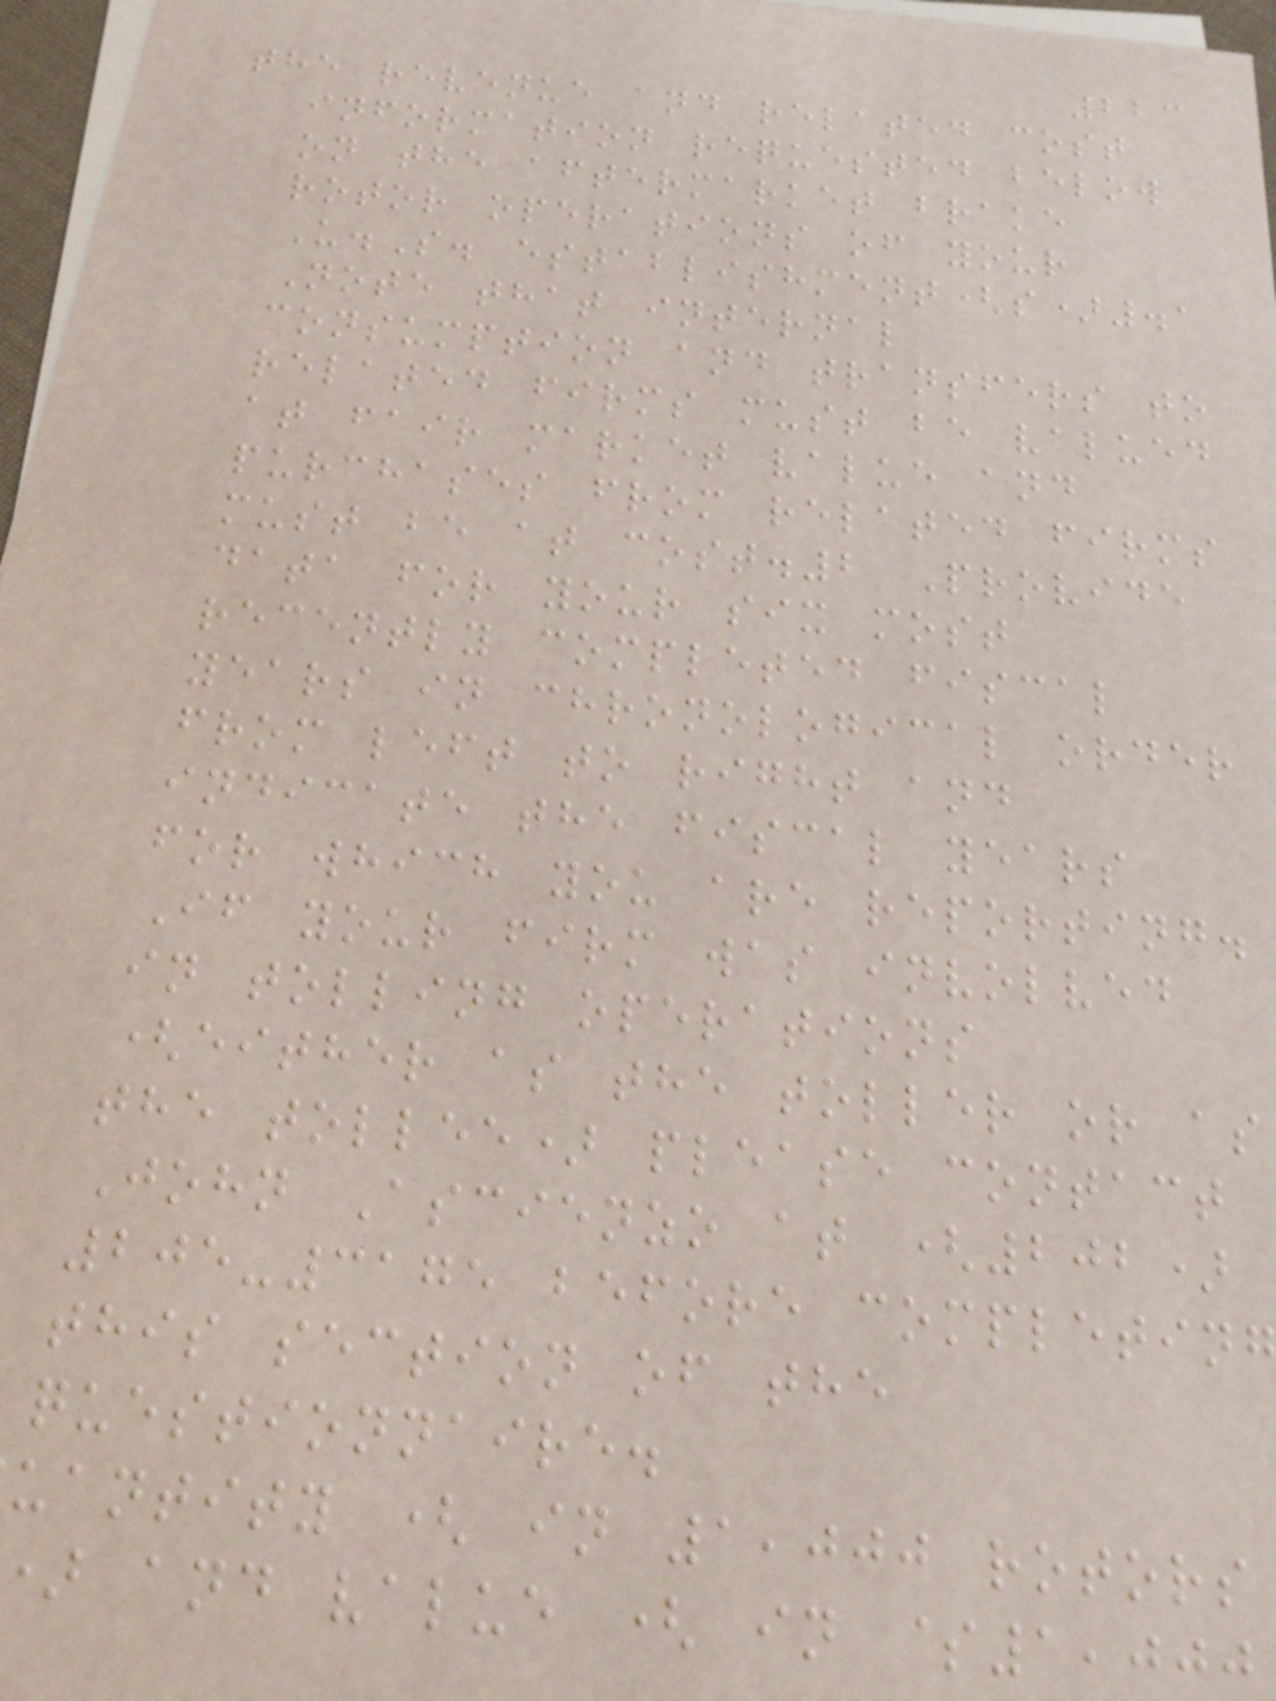223
the revenue and related cost
information requested below
on the aftermarket brake
rotor operations of your
U.S. establishment(s).1
Note that internal
consumption and transfers to
related firms must be valued
at fair market value and
purchases from related firms
must be at cost.2 Provide
data for your six most
recently completed fiscal
years in chronological order
from left to right and
indicate the fiscal years
for which you are reporting.
If your firm was involved
in tolling operations
(either as the toller or as
the tollee) please contact
John Ascienzo at (202)
205-3175 before completin
this section of the
questionnaire.
uantity ( in 1,000 rotors
and value ( in $1,000
